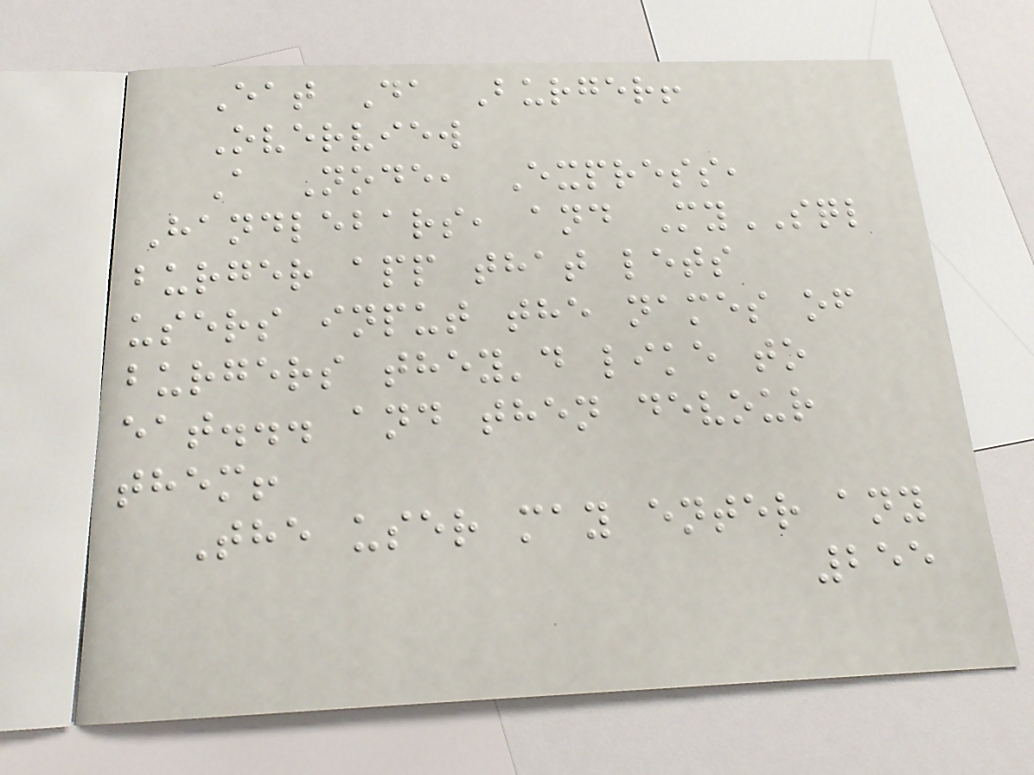Eat Da Burger!
Overview
A Node, Express,
Handlebars, and MySQL
burger app that lets
users input the names of
burgers they'd like to
eat... and then devour
them!
The user may enter any
255
